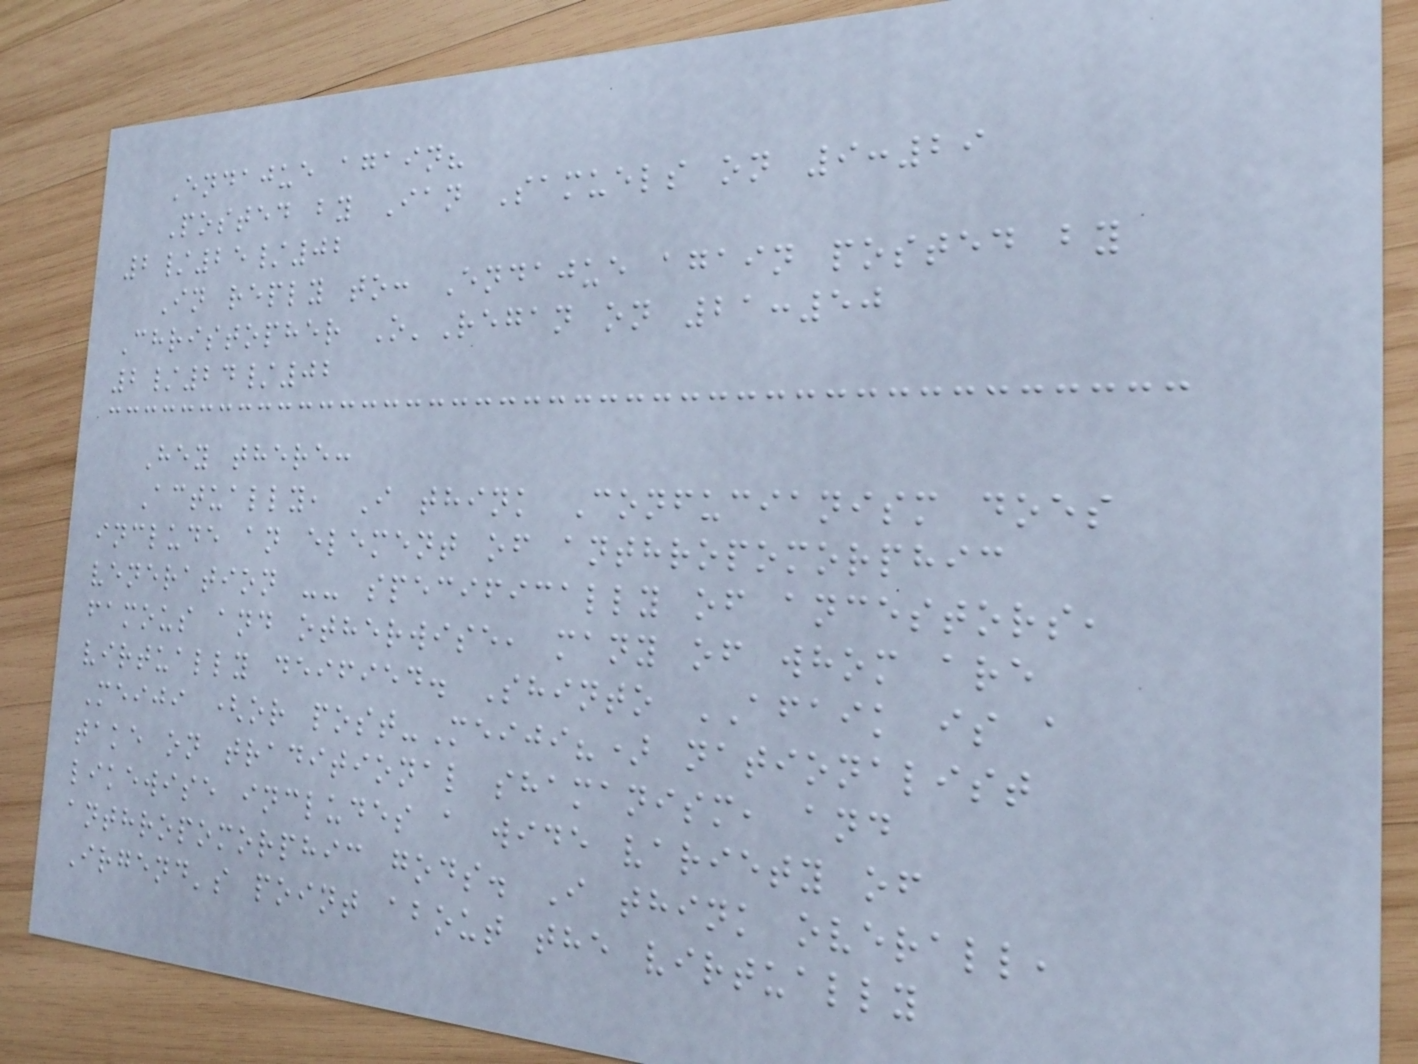Endajue again?
Posted by Ian Samuels on 9:29
2/25/02
In reply to: Endajue again posted by
Christopher O'Regan on 21:50
2/24/02
Hey there:
Actually, I think Confucianism does
include an element of anthropomorphic
veneration -- specifically of ancestors,
famous and otherwise, many of whom are
virtually deified. Shinto AFAIK is a
Meiji (or post-Meiji?) nationalist
take on traditional shamanism, and
likewise includes a wide variety of
anthropomorphic gods. I think overall,
Irgend's point about the virtually
